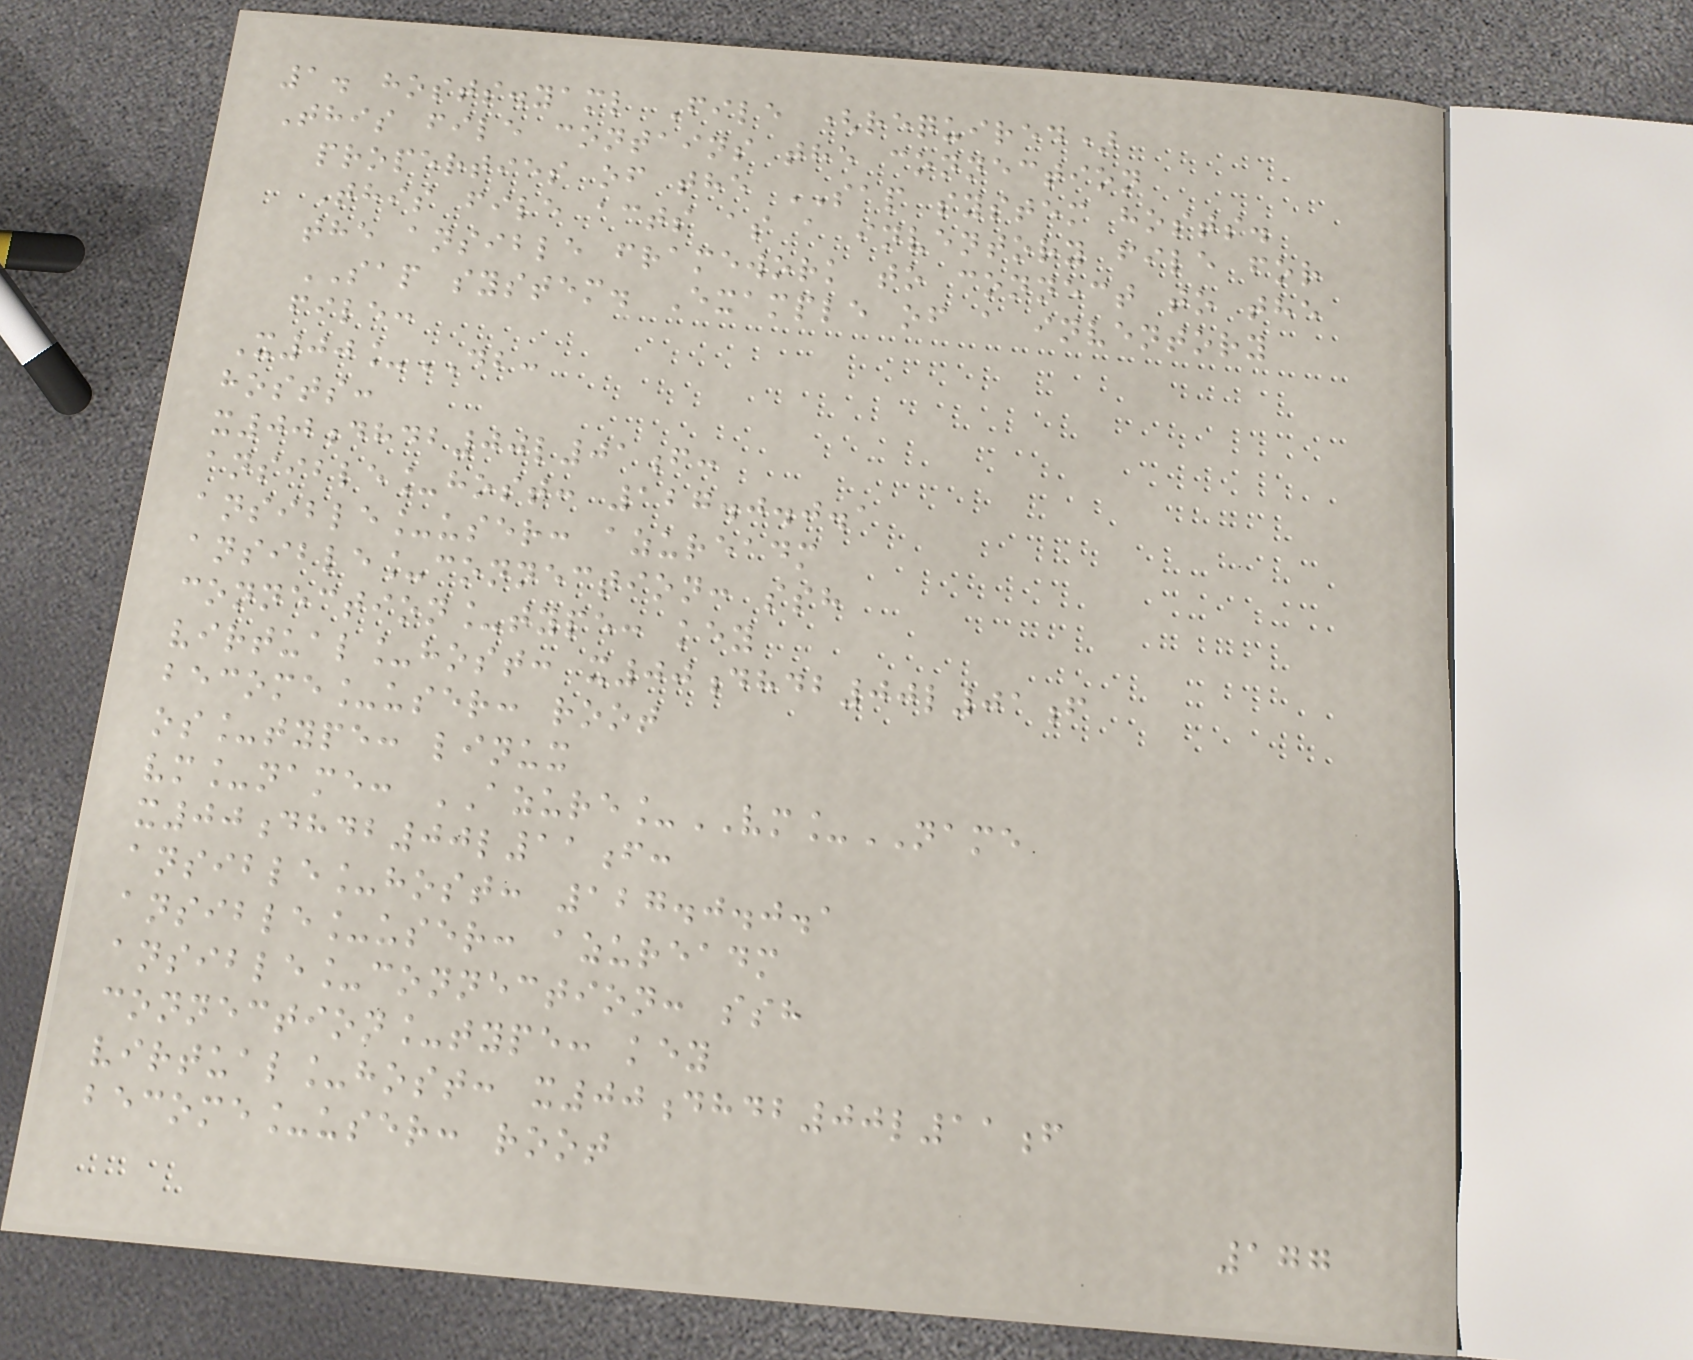1. hosts.yaml File (required)
This file contains the connection
properties of the SAP system hosts.
This file acts as a inventory file for
the ansible framework to connect to the
SAP system. Example of a inventory
file:
X00_DB:
hosts:
x00dhdb00l01f:
ansible_host: 127.0.0.1
ansible_user: azureadm
ansible_connection: ssh
connection_type: key
virtual_host: x00dhdb00l01f
become_user: root
os_type: linux
vm_name: AZURE_VM_NAME
x00dhdb00l11f:
ansible_host: 127.0.0.1
ansible_user: azureadm
ansible_connection: ssh
connection_type: key
virtual_host: x00dhdb00l11f
become_user: root
177
